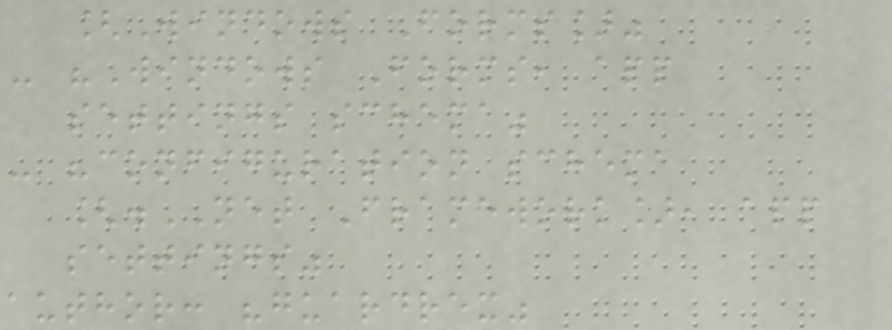[Windows Forms]"
- "Windows Forms, app
settings schema"
- "configuration schema
[.NET Framework], app
settings"
author: "guardrex"
